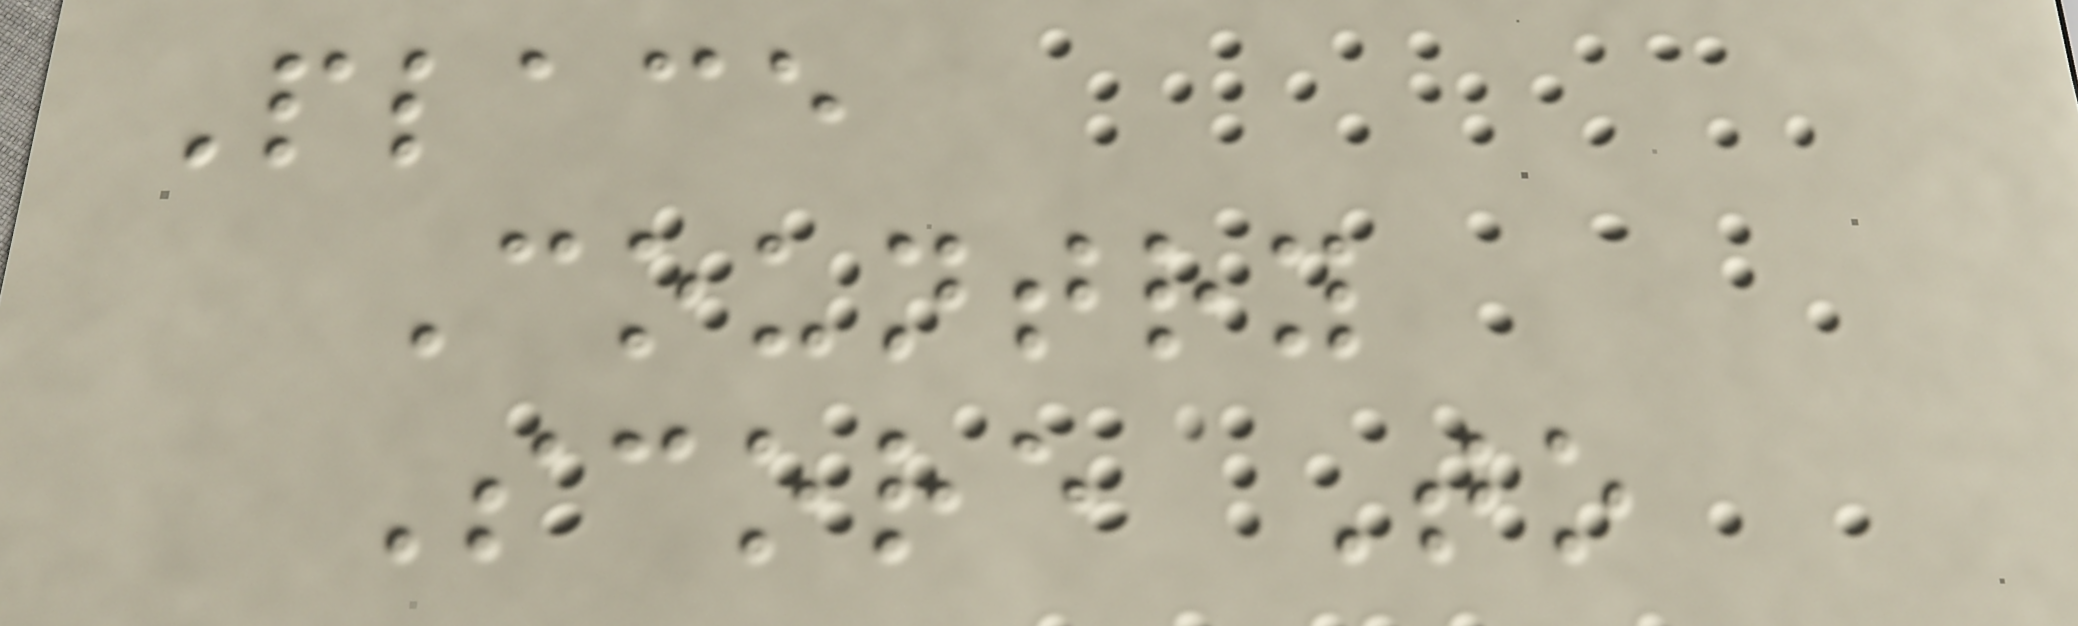Place
Country
Score To
